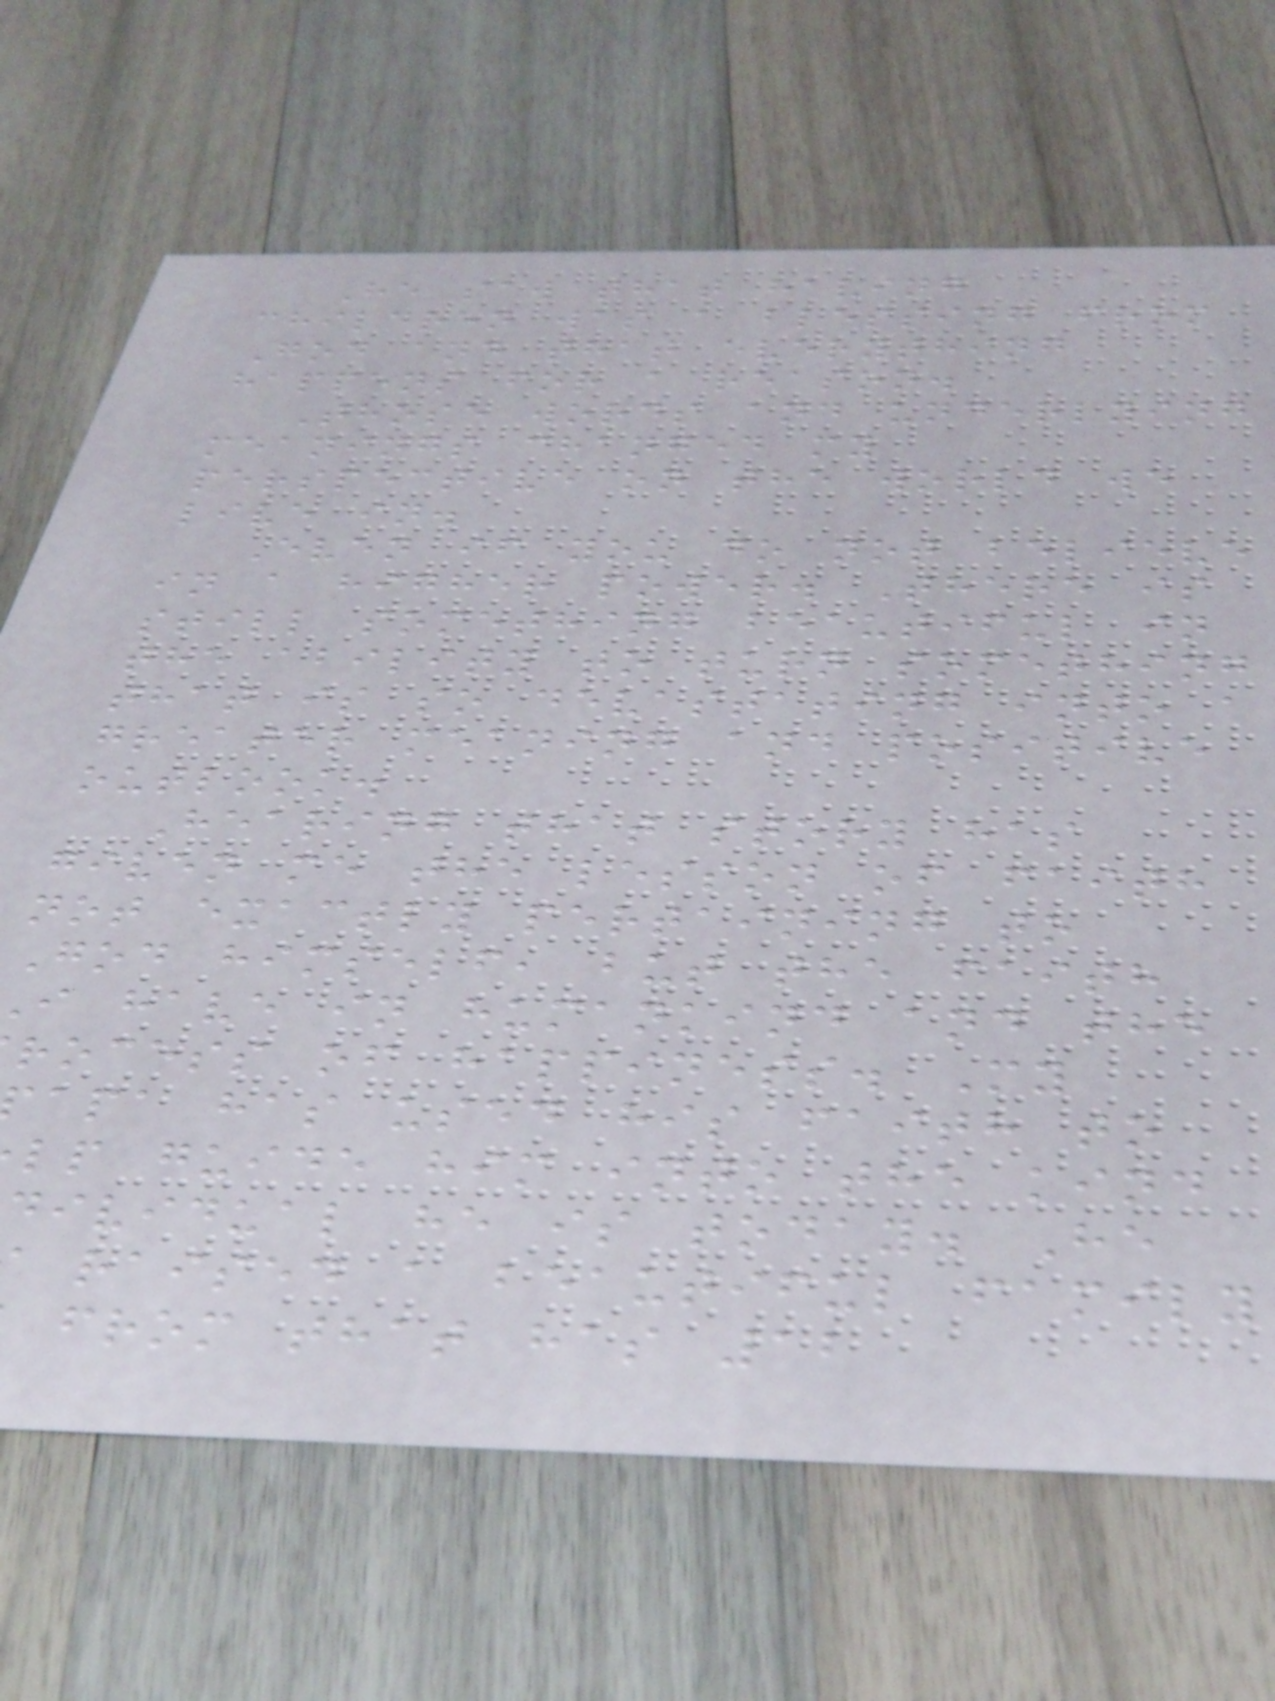He saw that having
children was a blessing from
God and that everything
happens for a reason.
Those words and underlying
meanings changed my
perspective on the world we
live in.
Even if you do not believe
in a higher power. There is
still something beautiful in
the ability to turn something
that is so devastating into a
greater meaning and positive
outlook.
Hearing that story has
given me the lesson of faith
not exactly pertaining to
God himself, but the faith
i have in humankind and the
rocess of happiness. My
apa has used his faith to
lp guide him into the kind
dividual he is today. He
raised a beautiful family
from that has 12
